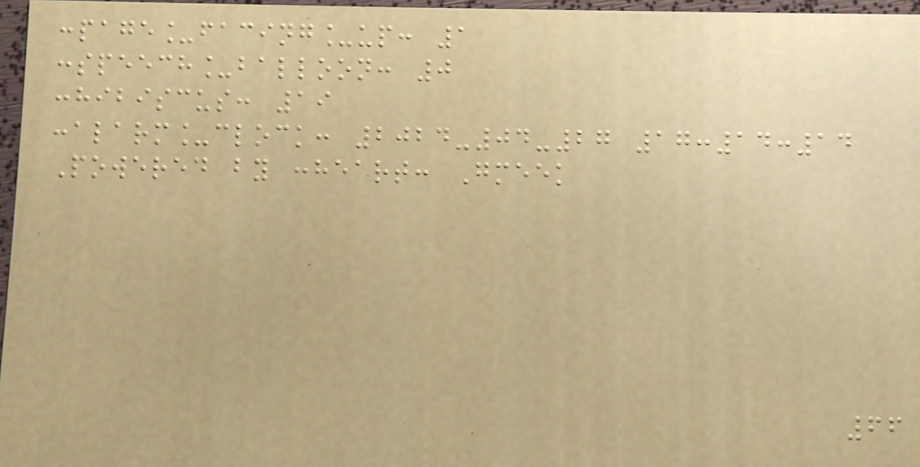:page_facing_up: 1
:speech_balloon: 0
:hibiscus: 19
:alarm_clock: 2024-04-27 17:14:14
Powered by :heart: Gmeek
66
